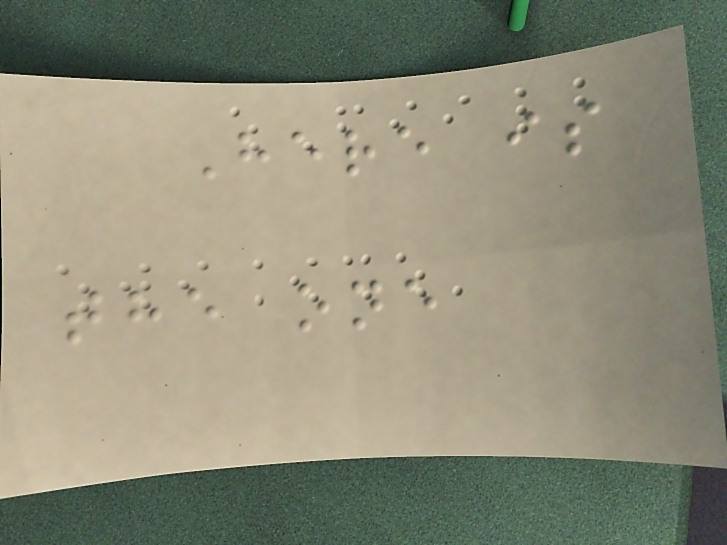Here is
the one
